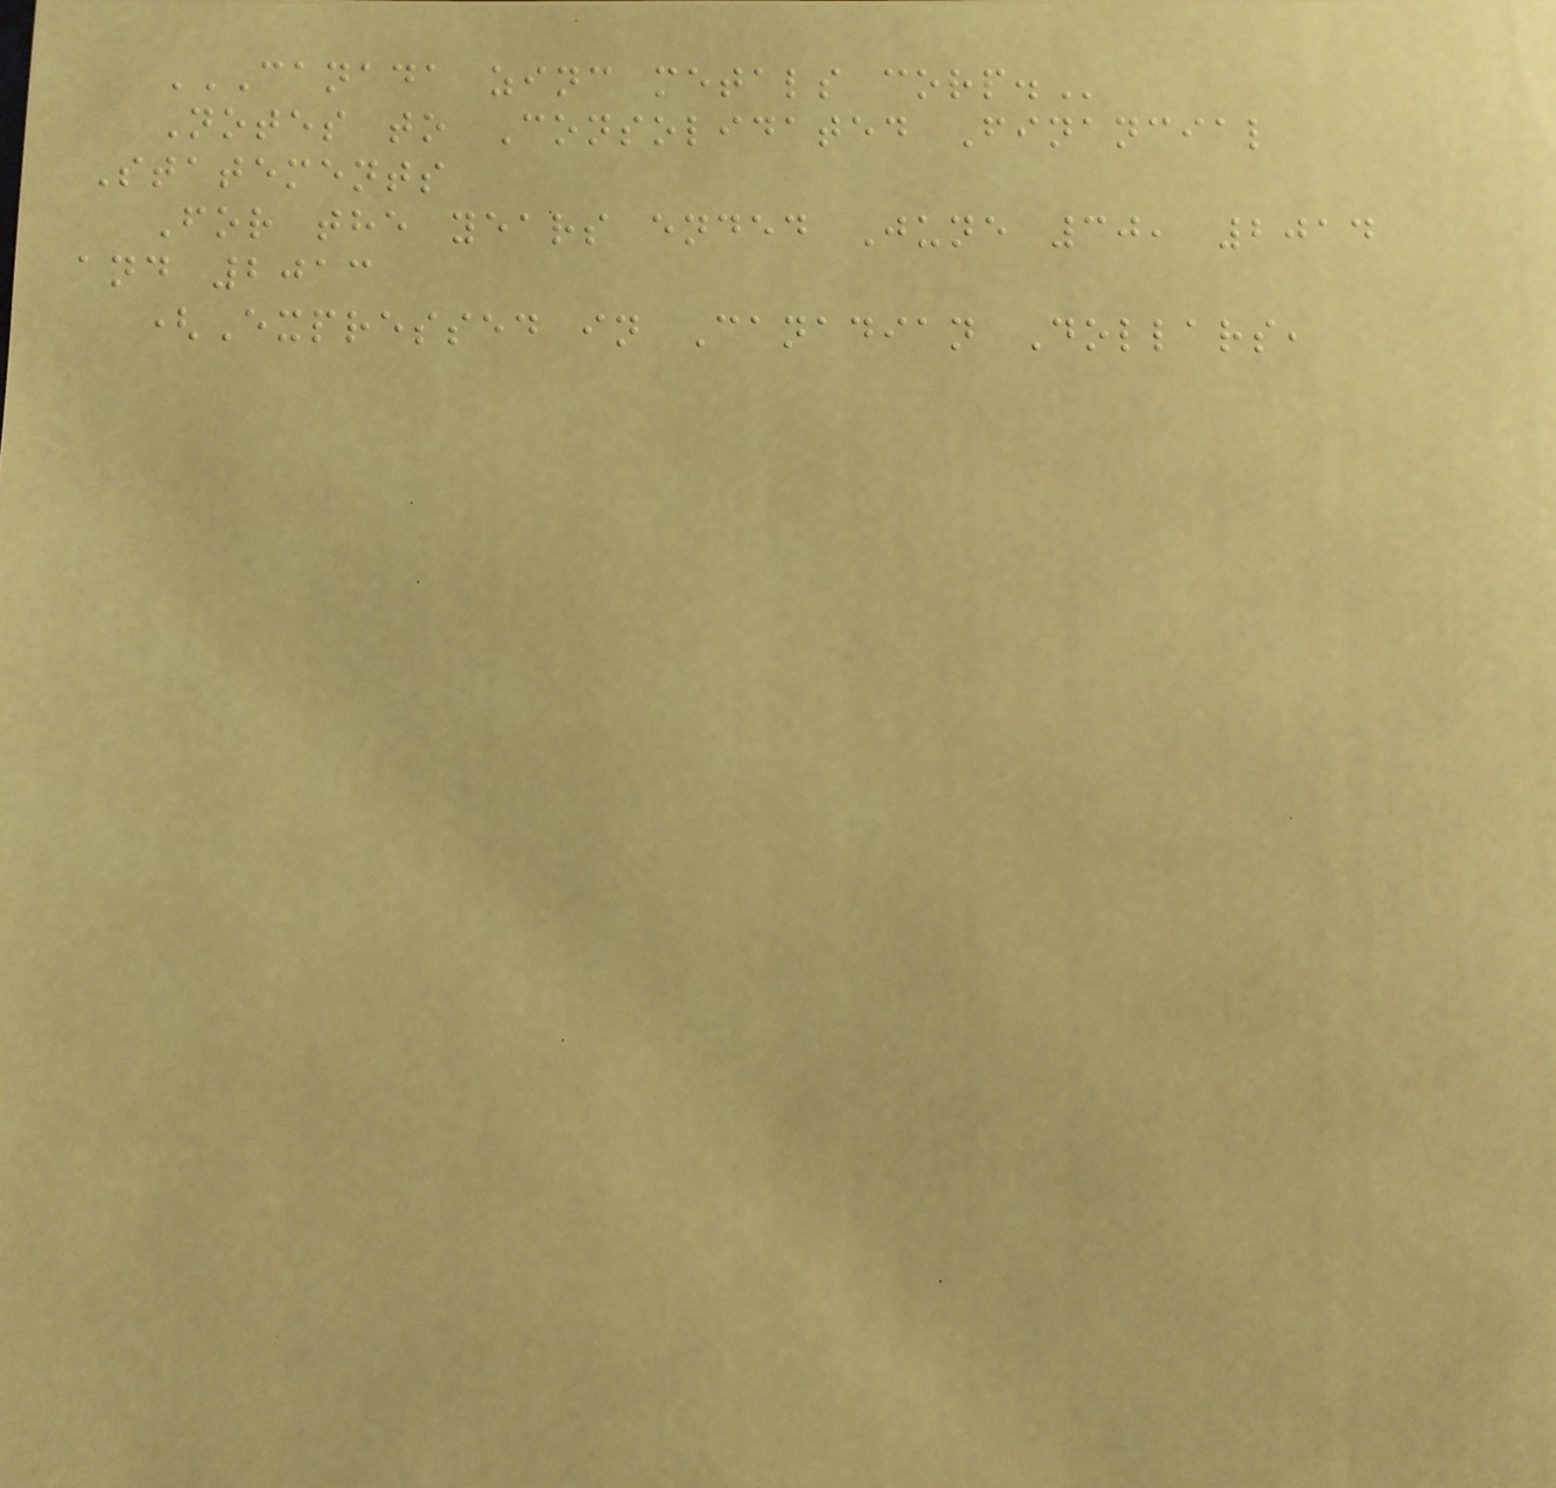CANADA ZINC METALS CORP.
Notes to Consolidated Financial
Statements
For the years ended June 30, 2014
and 2013
(Expressed in Canadian Dollars,
